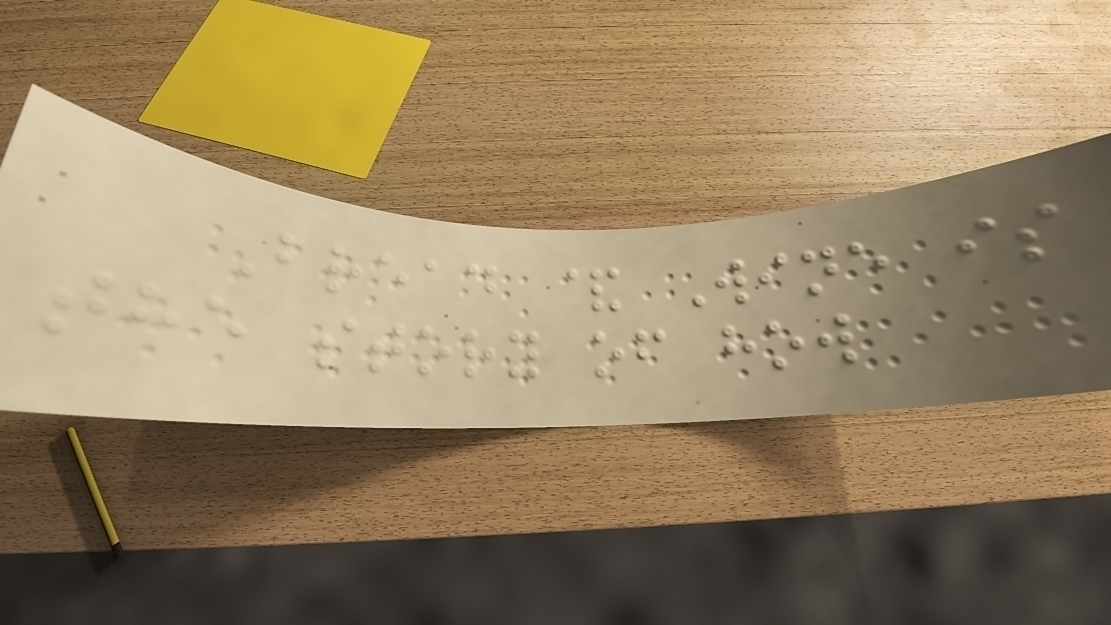Bread & Wine is
the story of how
